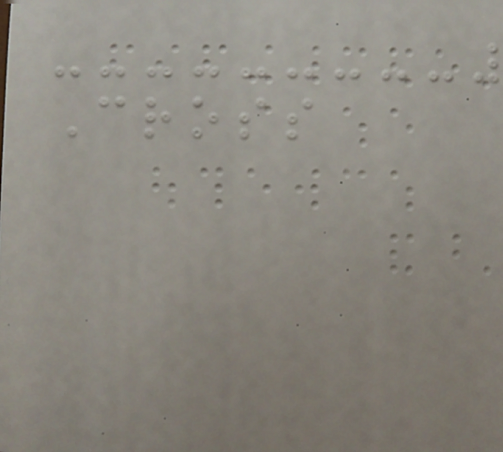Cross
